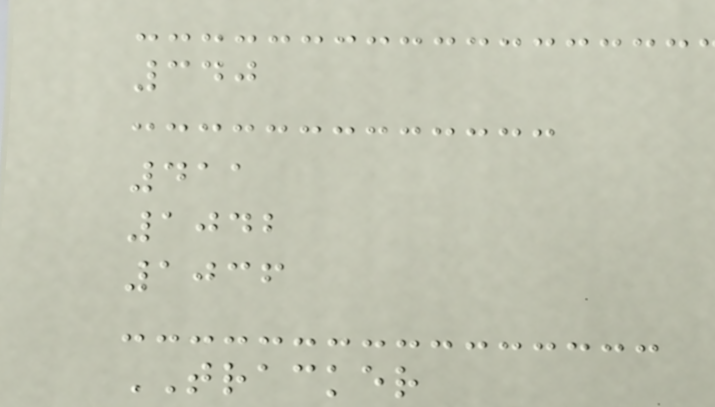340
411
1042
1036
TRACKER
